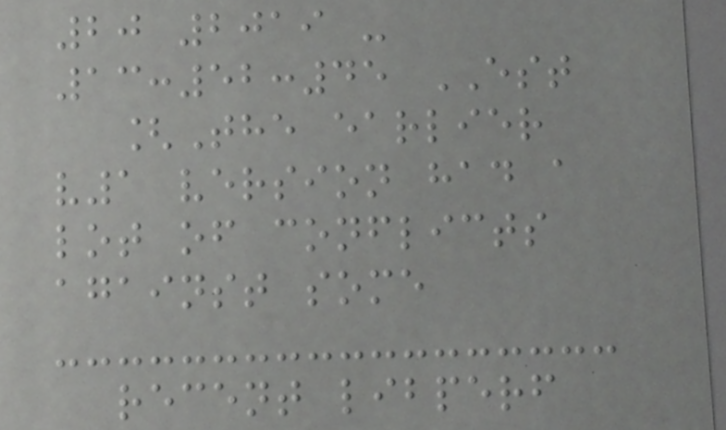20 2019 -
13:52:45 EST
[The earlier
v1 version had a
lot of conflicts
against some
recent libperf
